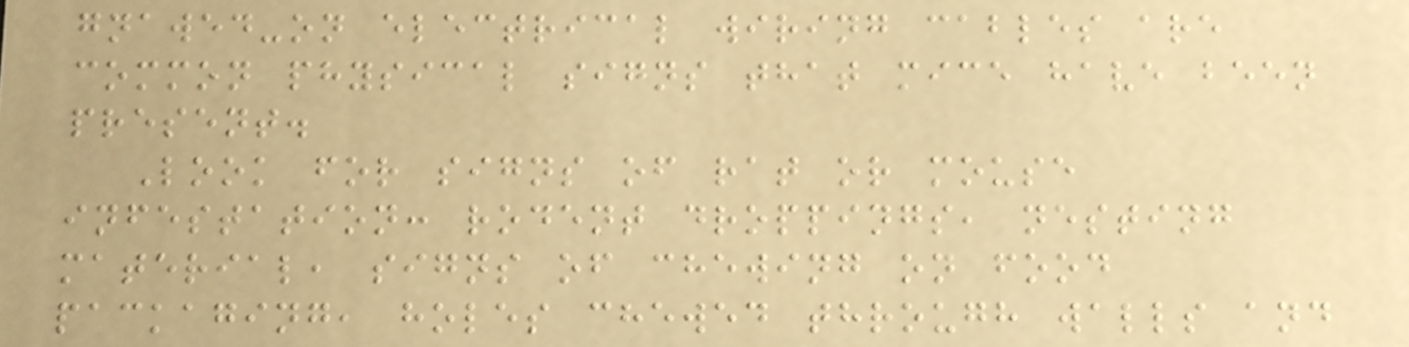gnawed-on electrical wiring cables are
common physical signs that mice have been
present.
Look for signs of rat or mouse
infestation: rodent droppings, nesting
material, signs of chewing on food
packaging, holes chewed through walls and
